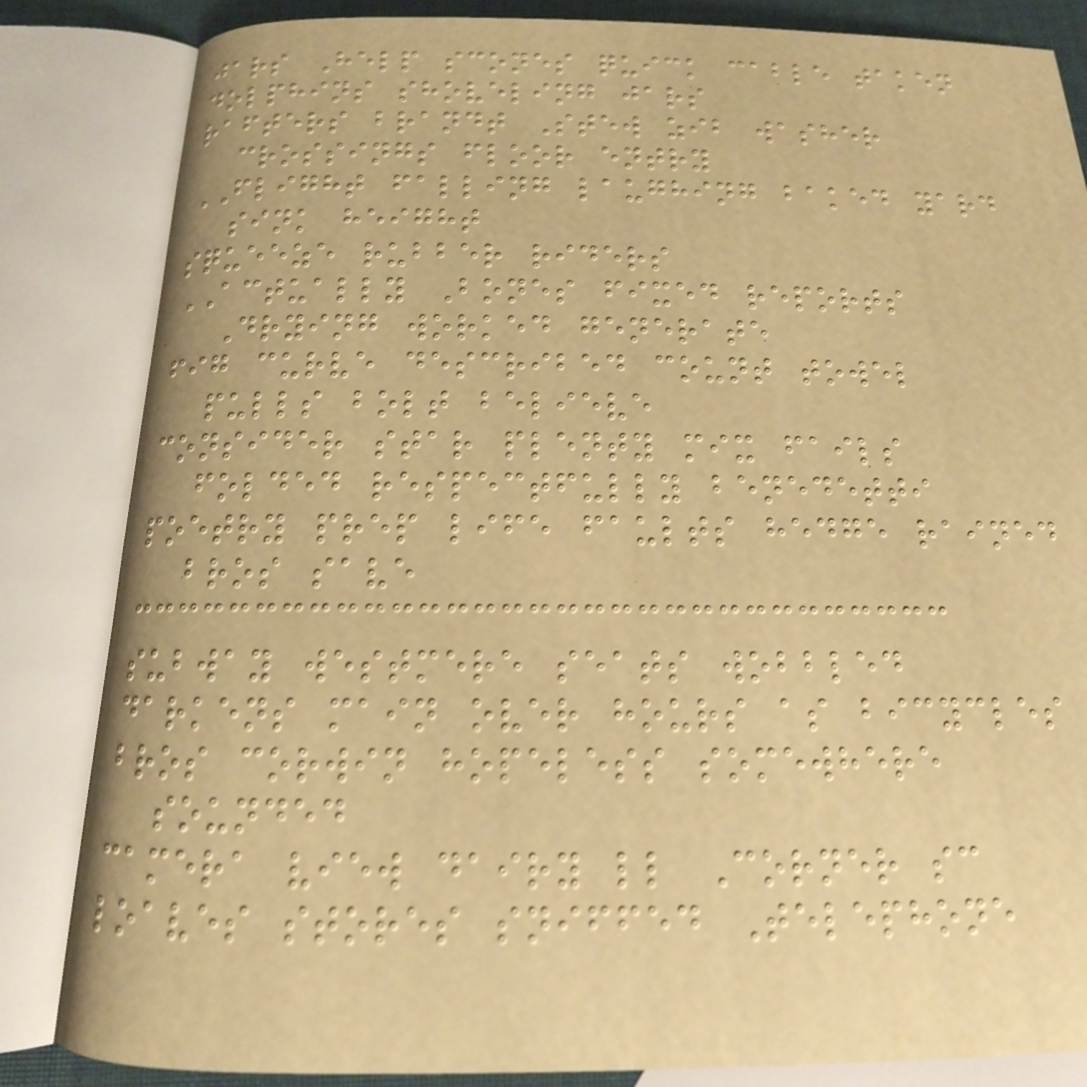jars Help scones quick cable taken
dolphins shoveling jars
rafters brandt Stew zib washer
crossings floor entry
FLIGHT falling laughing baked yard
sink height
squeeze rubber riders
ACTUALLY Bones fixed reports
Drying worked generate
fig curve described count towel
pulls bolt believe
consider star plenty mix fails
folded respectfully benedetti
poetry prep life faults hedge rained
bros save
subway westmere seats wobbled
darkens main over hours as bicycles
bros corwin hopeless somewhere
sounded
camera view dairy ll Corner sc
loaves stores sniffed Telephone
